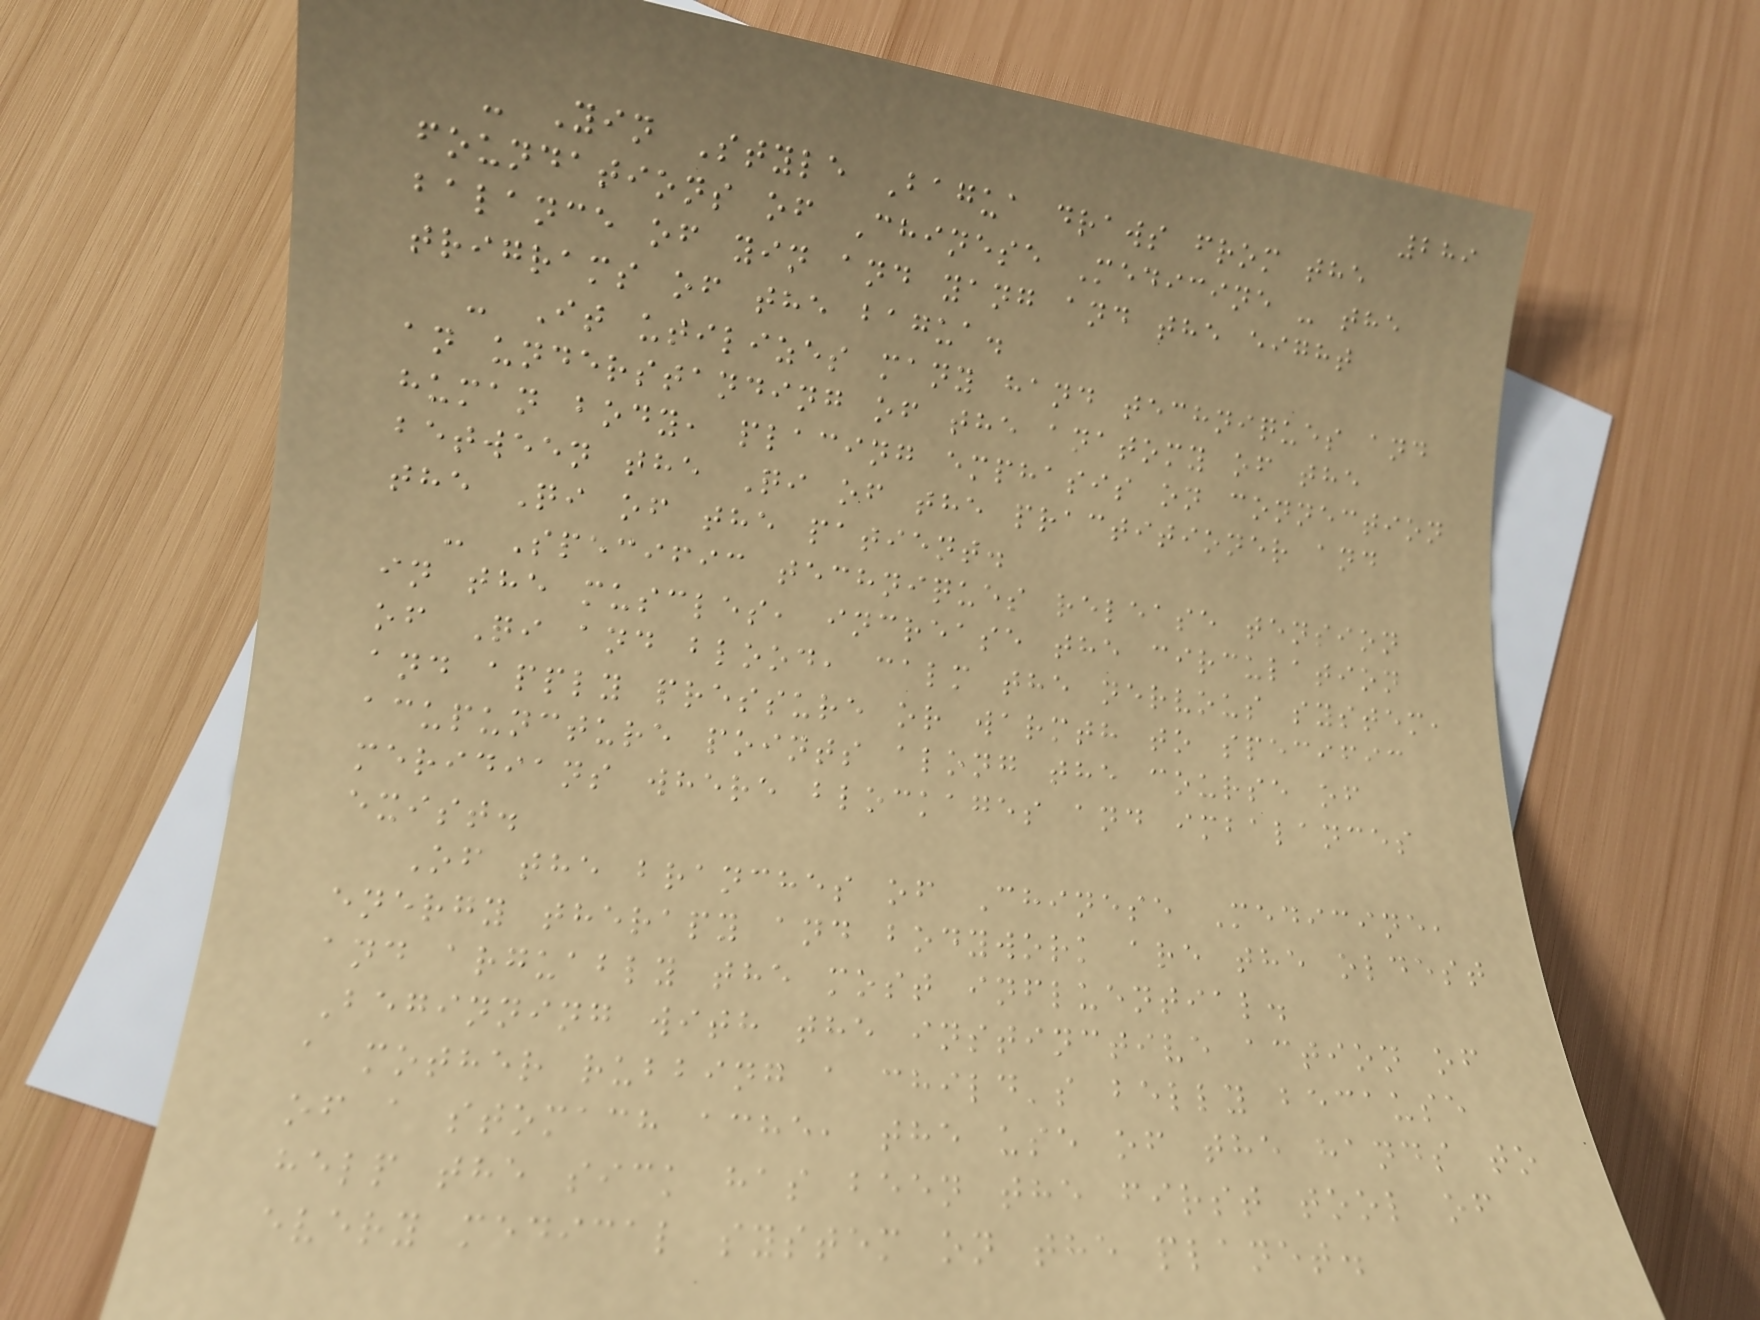289
- Yin Style Bagua draws from the
foundations of Chinese Medicine - the
balance of yin and yang and the eight
trigrams of the bagua.
- It utilizes many hand techniques and
an understanding of the anatomy of the
human body, placing emphasis on connection
between the Qi of the practitioner and
the Qi of the patient.
- Specific techniques release tension
in the muscles, increase the circulation
of Qi and blood, calm the nervous system,
and apply pressure or warmth to specific
acupuncture points along the course of
meridians where blockages and imbalances
exist.
Of the branches of Chinese Medicine,
energy therapy and bodywork are the oldest
and arguably the most influential.
Beginning with the instinctive action of
a mother rubbing a child's belly because
of a stomach ache, the use of the hands to
help the sick has been the first tool of
every medical system on the planet.
